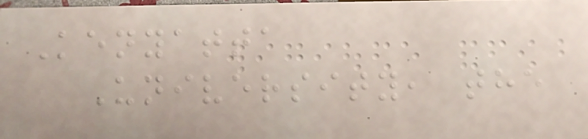Kenyatta
University, the
